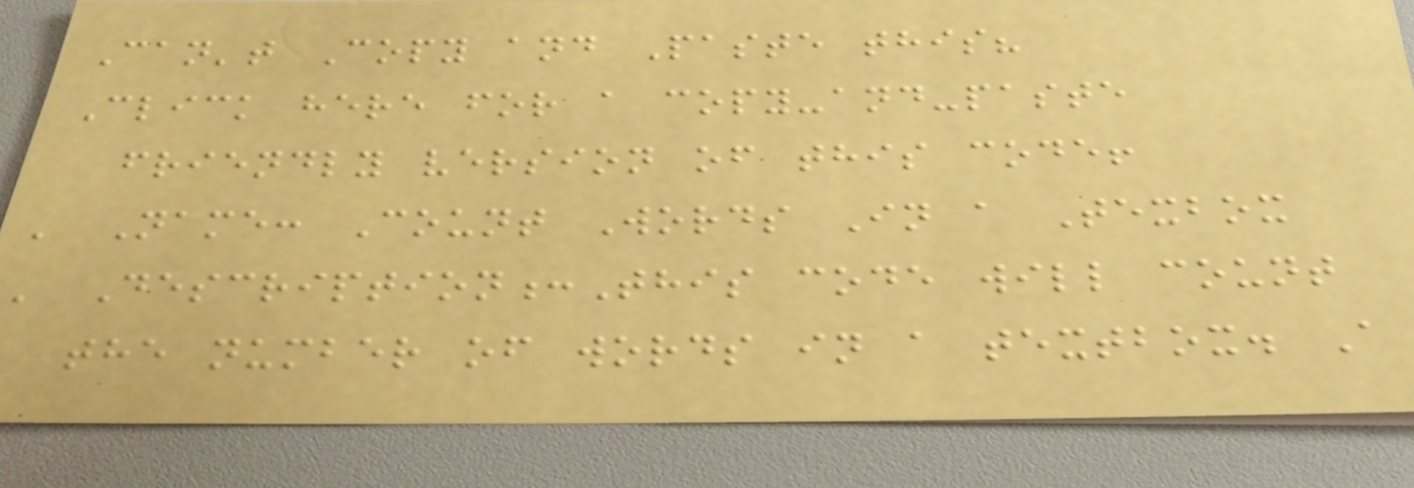Can't Copy and Paste this?
Click here for a copy-and-paste
friendly version of this code!
' Name: Count Words In a Texbox
' Description:This code will count
the number of words in a textbox. A
